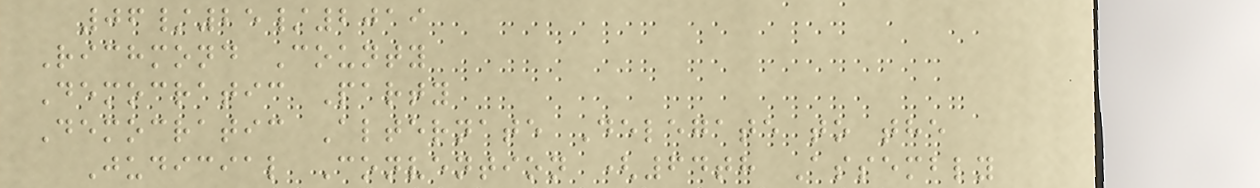06/25/2019
Richmond County
Democratic Party
Democratic Alternate Delegate to the
Judicial Convention (64th Assembly
